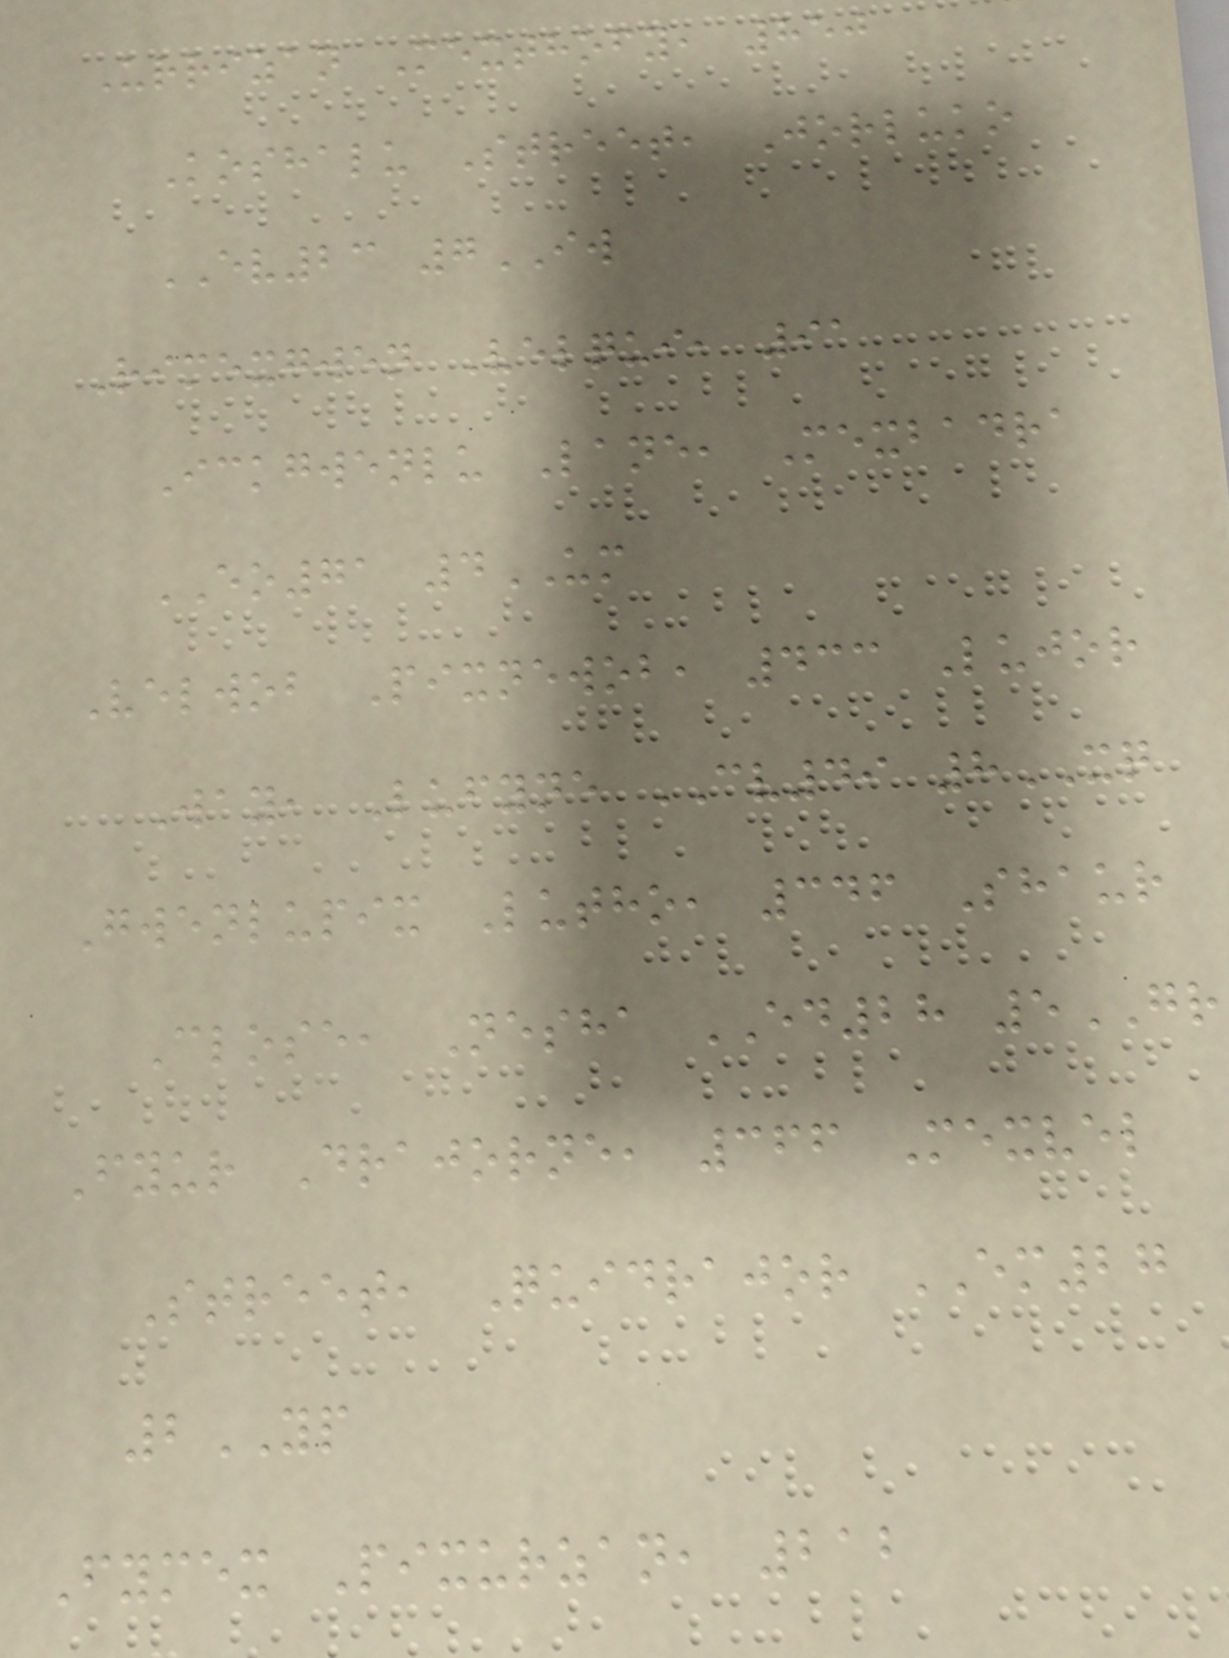Urrizan Mexthofy, 850
Koshalu Street, Jorluko
EV23 7IW
Rimexgwen Velqui, 91
Ickgwenlu Lane, Mexbadra
EO71 4UM
Velwob Pixnewob, 433 Lujor
Way, Lufyne CV49 8XQ
Gwenlupix Lutho, 346 Shaur
Close, Nesha ED28 5GR
Fyur Drajorne, 366 Mexvel
Street, Quidrajor EM27
2YP
Fymex Pixurzan, 212
